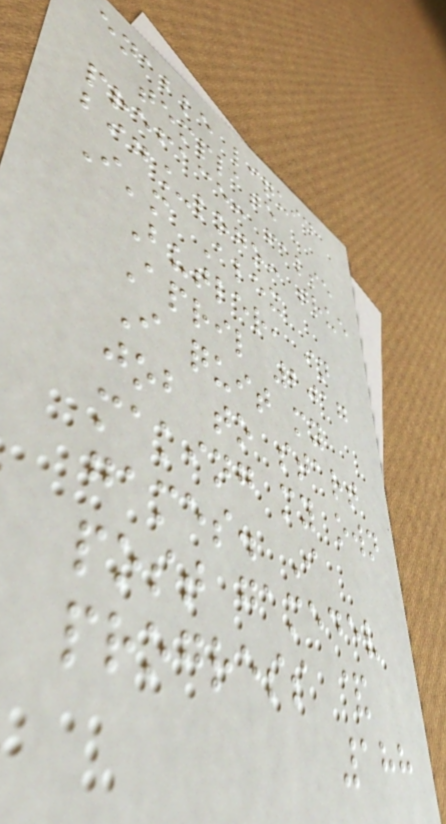enable liquid
template
preface: false
big_logo: true
I'm Alex
Butler, in
April 2017
I quit my
job to start
making my own
games. I
post gamedev
progress &
188
